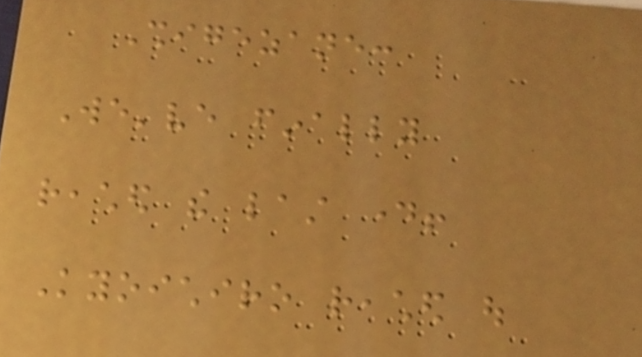Shigezane:
We've finally
reached the last day!
Kyoichiro reached out
